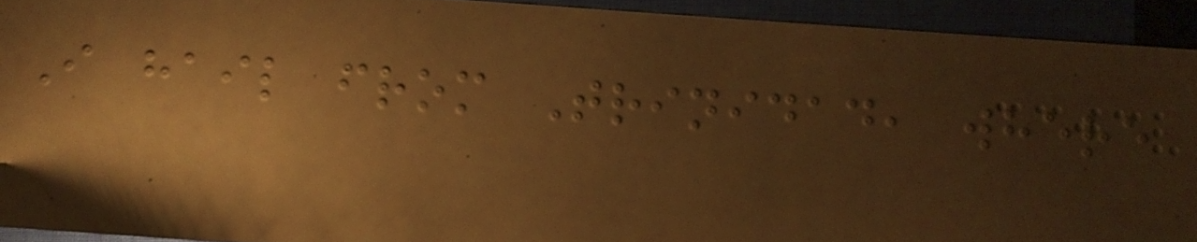I hail from Trinidad, where
